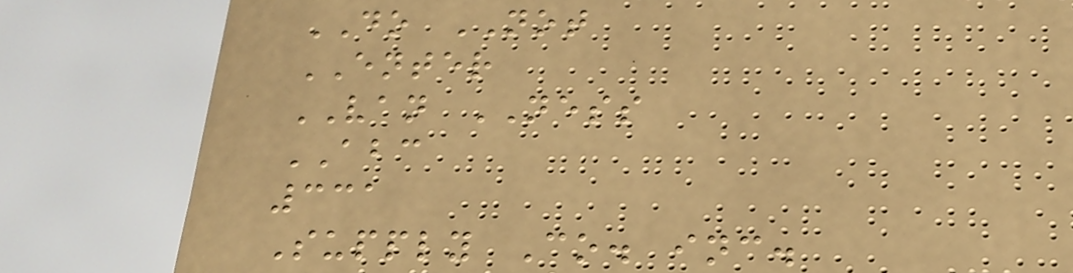DO NOT
ENTER
VAN NESS
ABC
331
Supply Co. inc.
